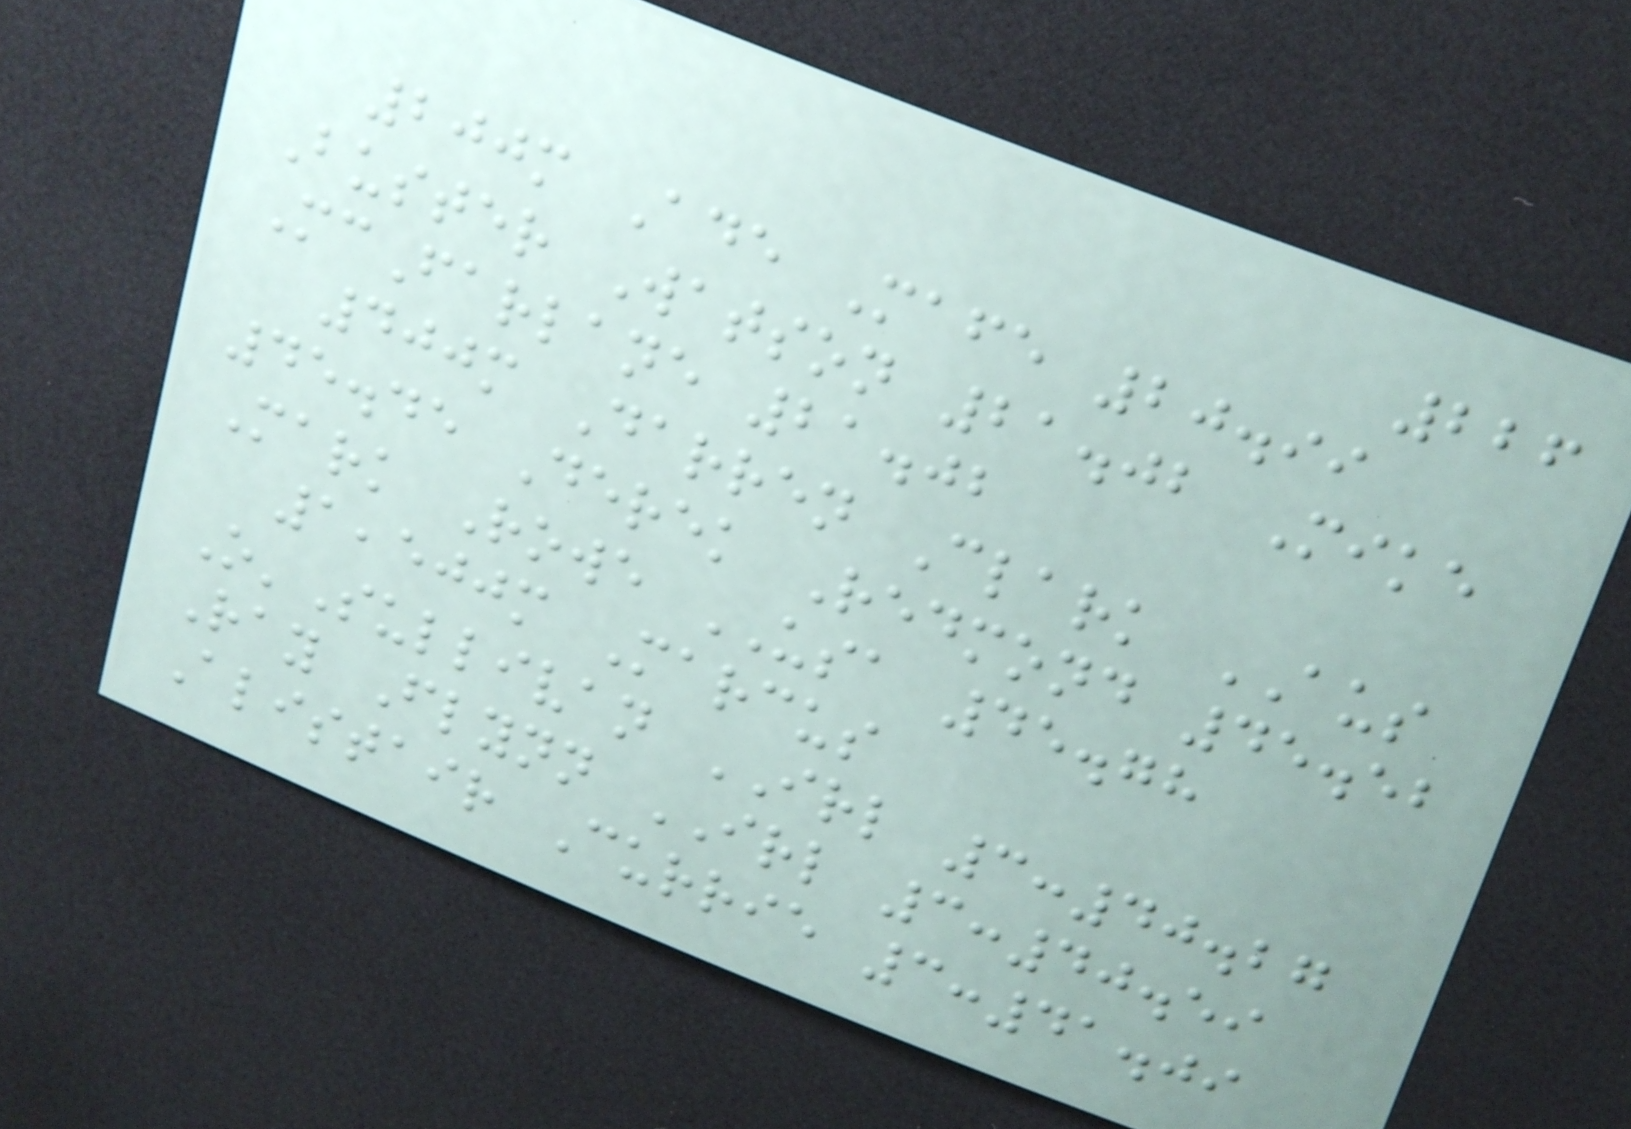226
200m Ade Mafe 20.99
Buster Watson 21.02 Mike
McFarlane 21.02
400m Darren Clark AUS
45.45 Derek Redmond 45.52
Mark Rowe USA 45.78
1,500m Marcus
O'Sullivan IRL 3:40.27
Ray Flynn IRL 3:40.59
Alistair Currie 3:41.09
